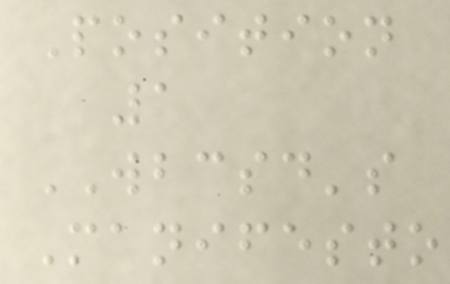Position
1
WBCSD's
Manifesto
